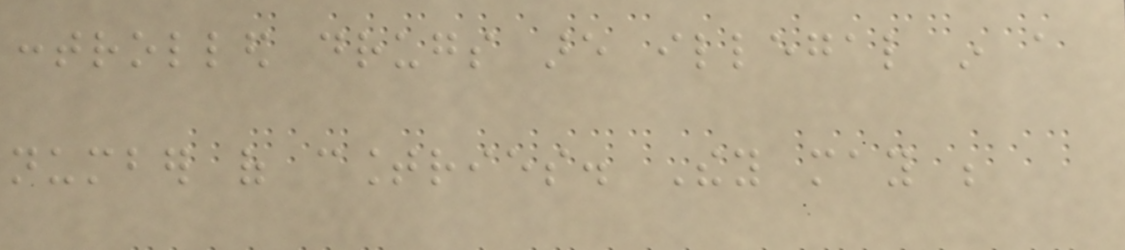controlled drugs are illegal in a
number of countries. They may be
